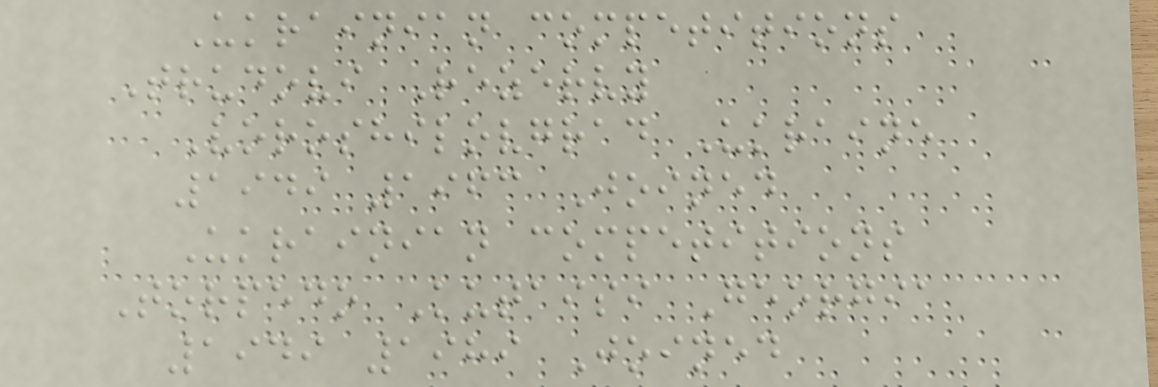Ukrainian competitions
Trudovi Rezervy
Voroshilovgrad Ukraine
1949 1963 Joined
Ukrainian competitions
Torpedo Kutaisi Georgia
1949 1989 Joined
